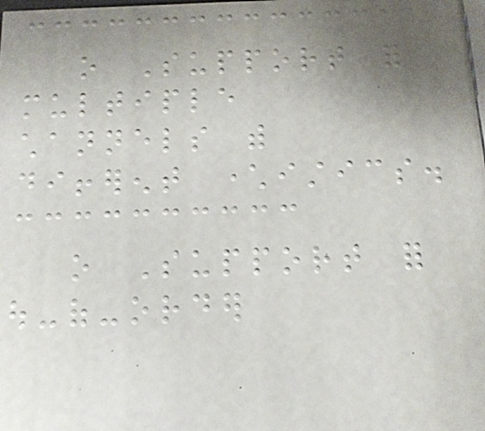o Support for
multiple
channels with
different characteristics.
o Support for
out-of-order
